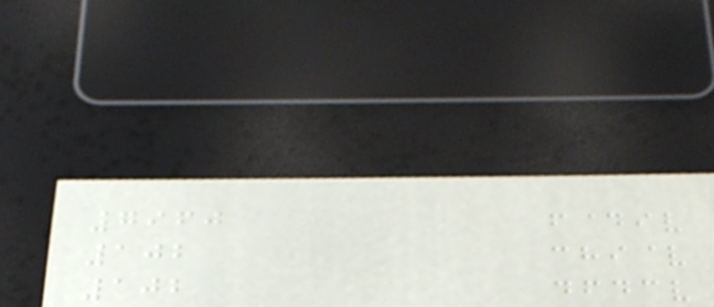7960
102
102
